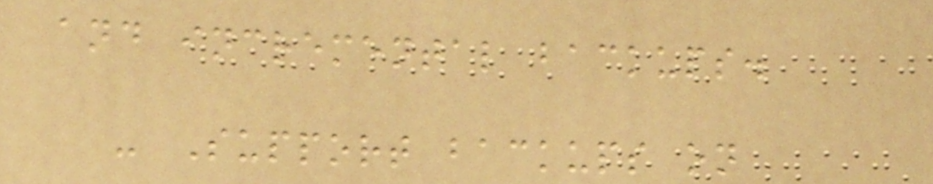and incremental backups.
- Support backups on
